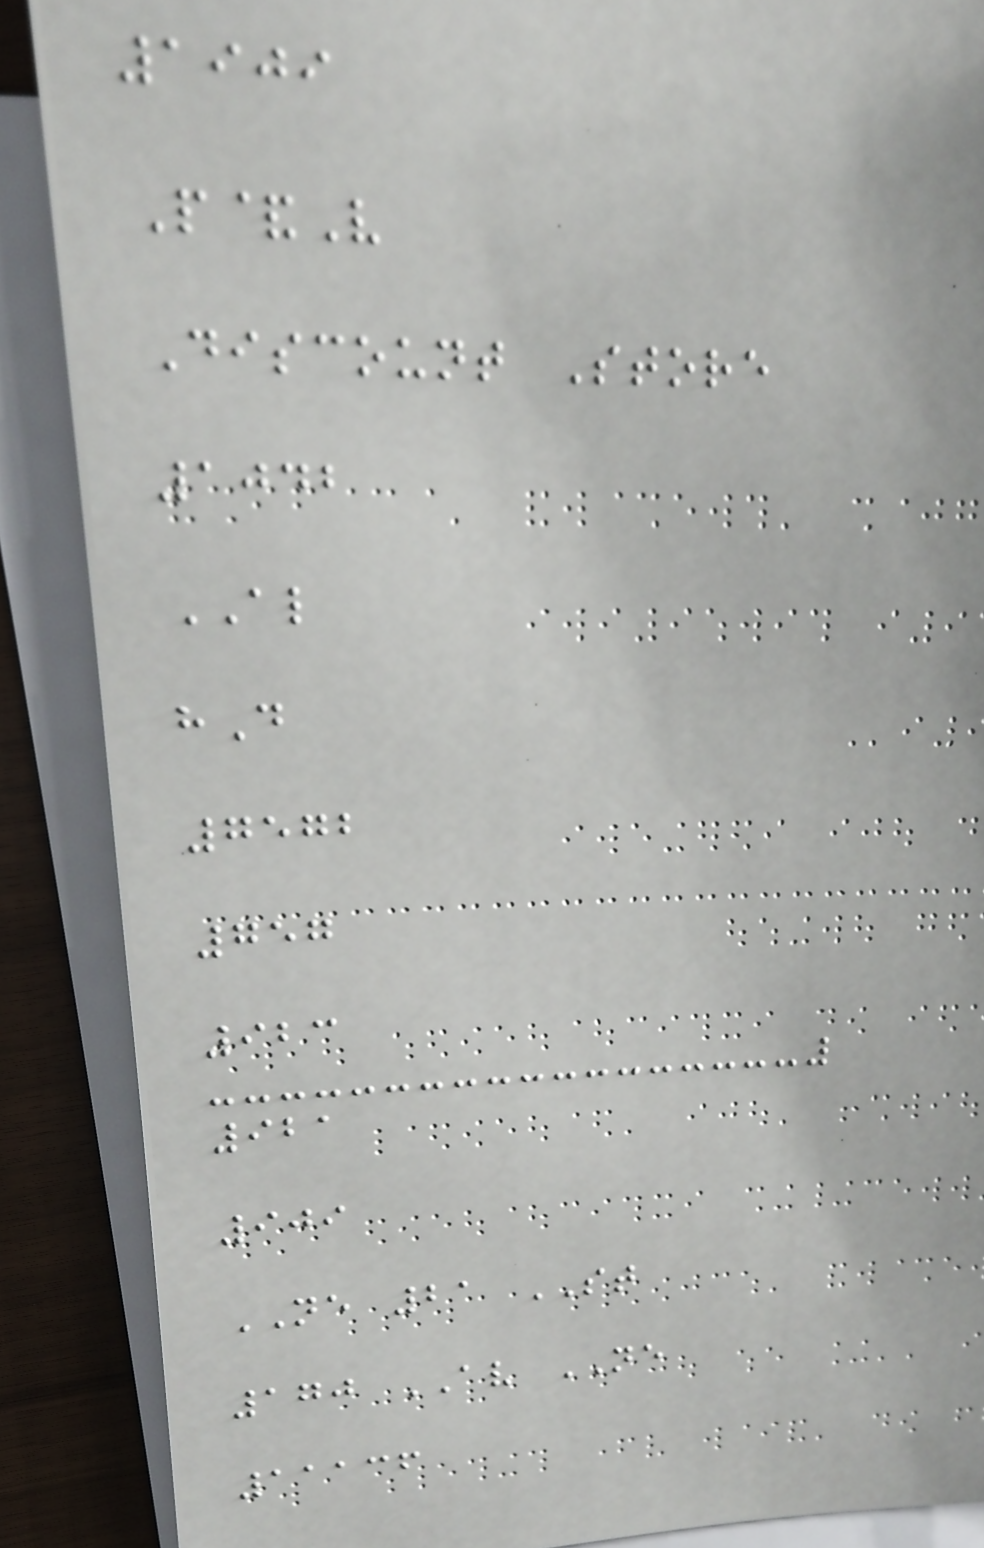1909
P&V
Discount Store
1042
AL
hD
7572
757
923
921
909
NE 21 ST
170 AV NE
11136
